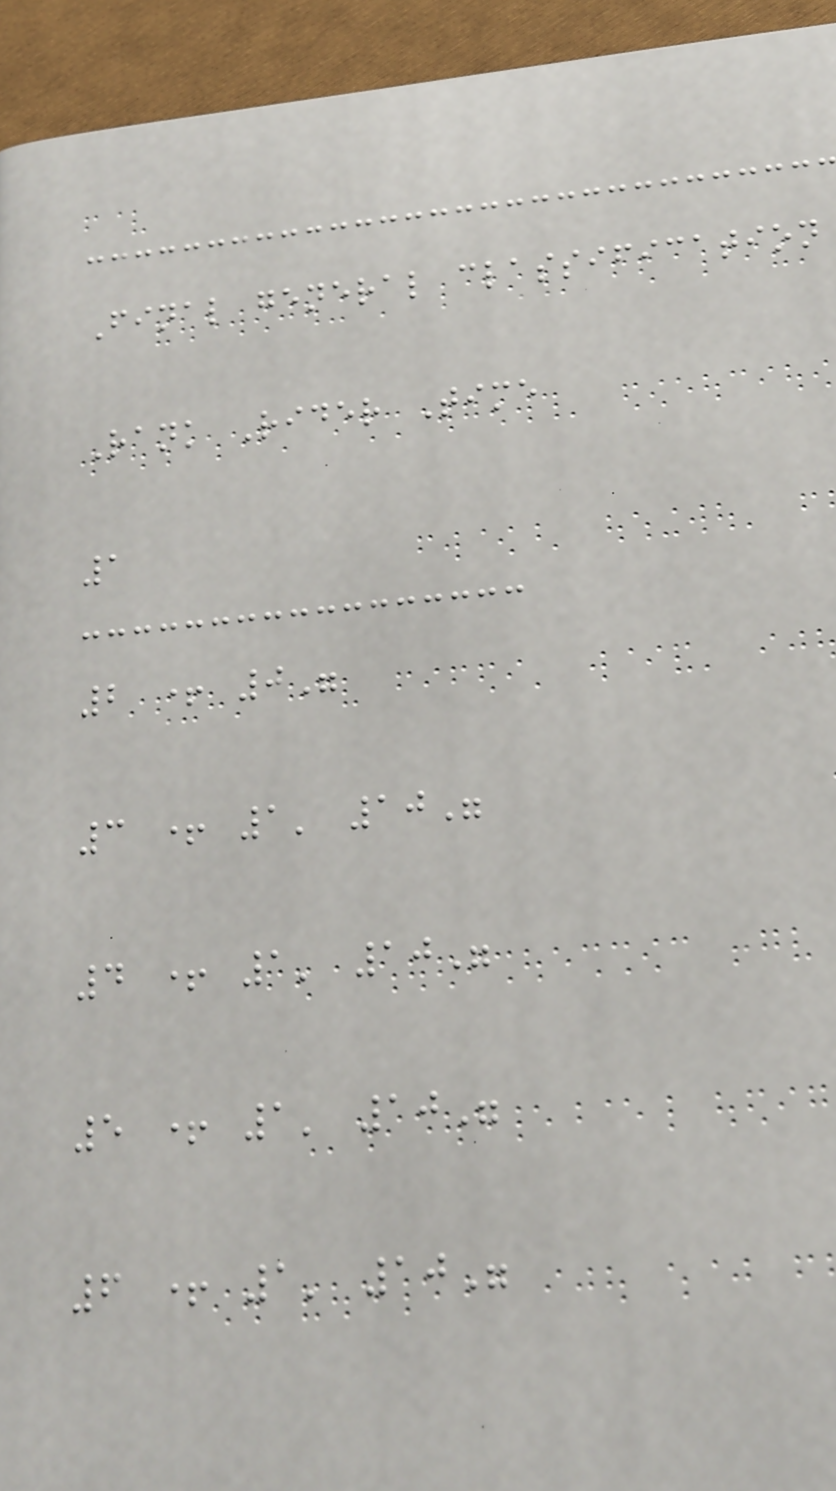Final general classification
Rank Rider Time
1
2 + 0"
3 + 1' 10"
4 + 1' 10"
5 + 1' 10"
6 + 1' 10"
